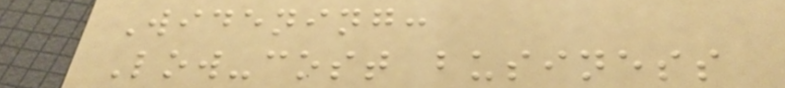Widening:
Low-cost business
